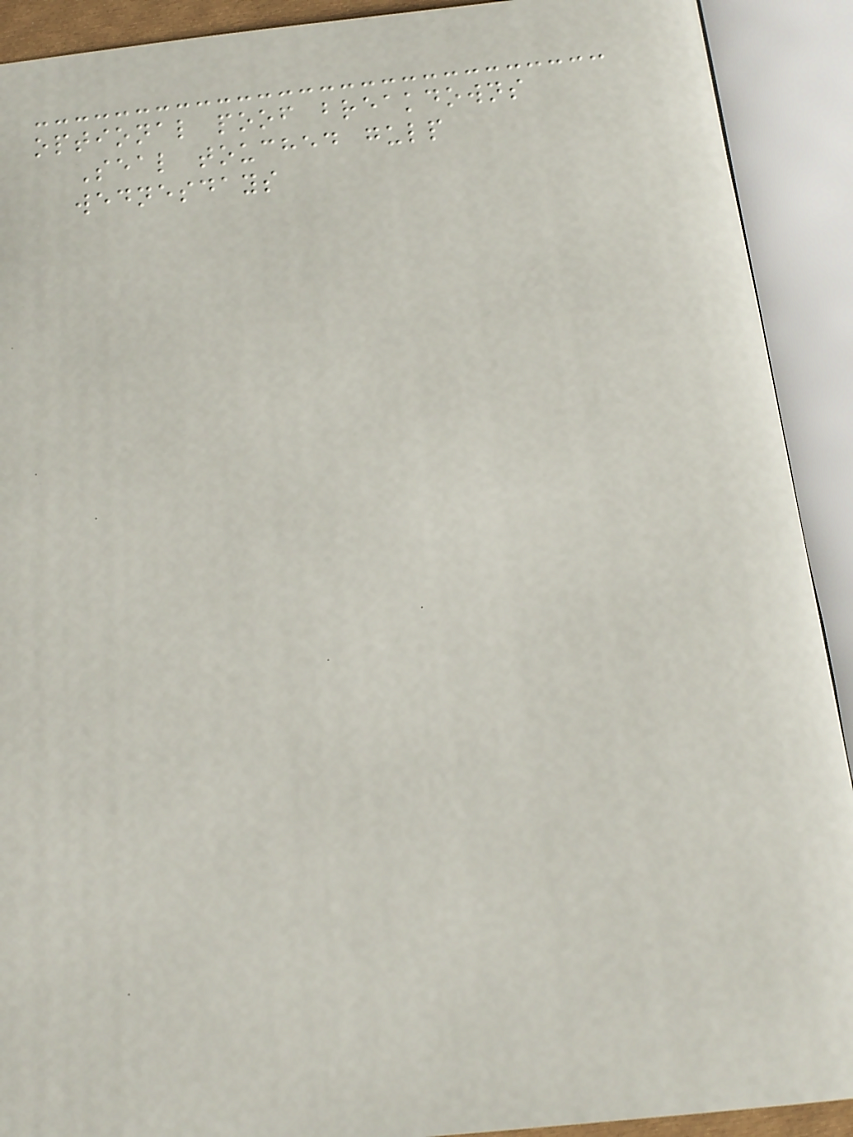optional poof breakdowns
Seal touched gulp
wednesdays
